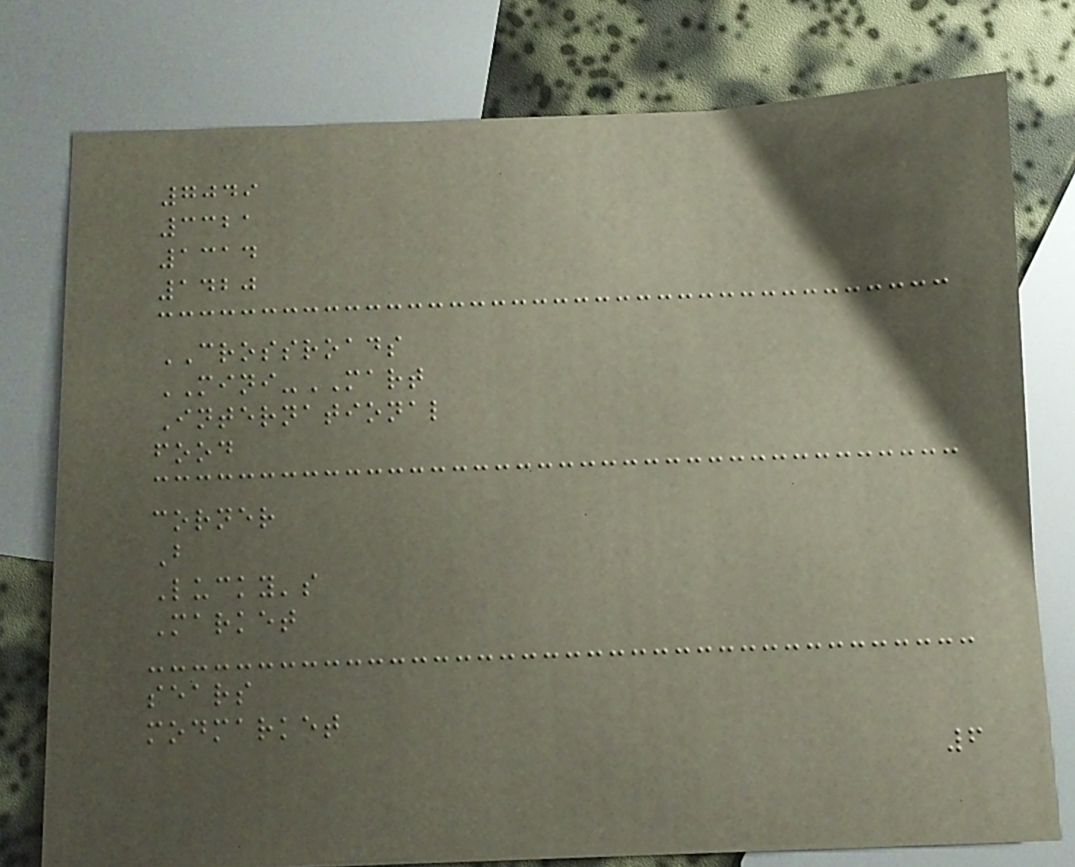7049
3321
1314
1420
CROSSROADS
MINI-MART
International
food
corner
B
Lucky's
Market
sears
modmarket
6
